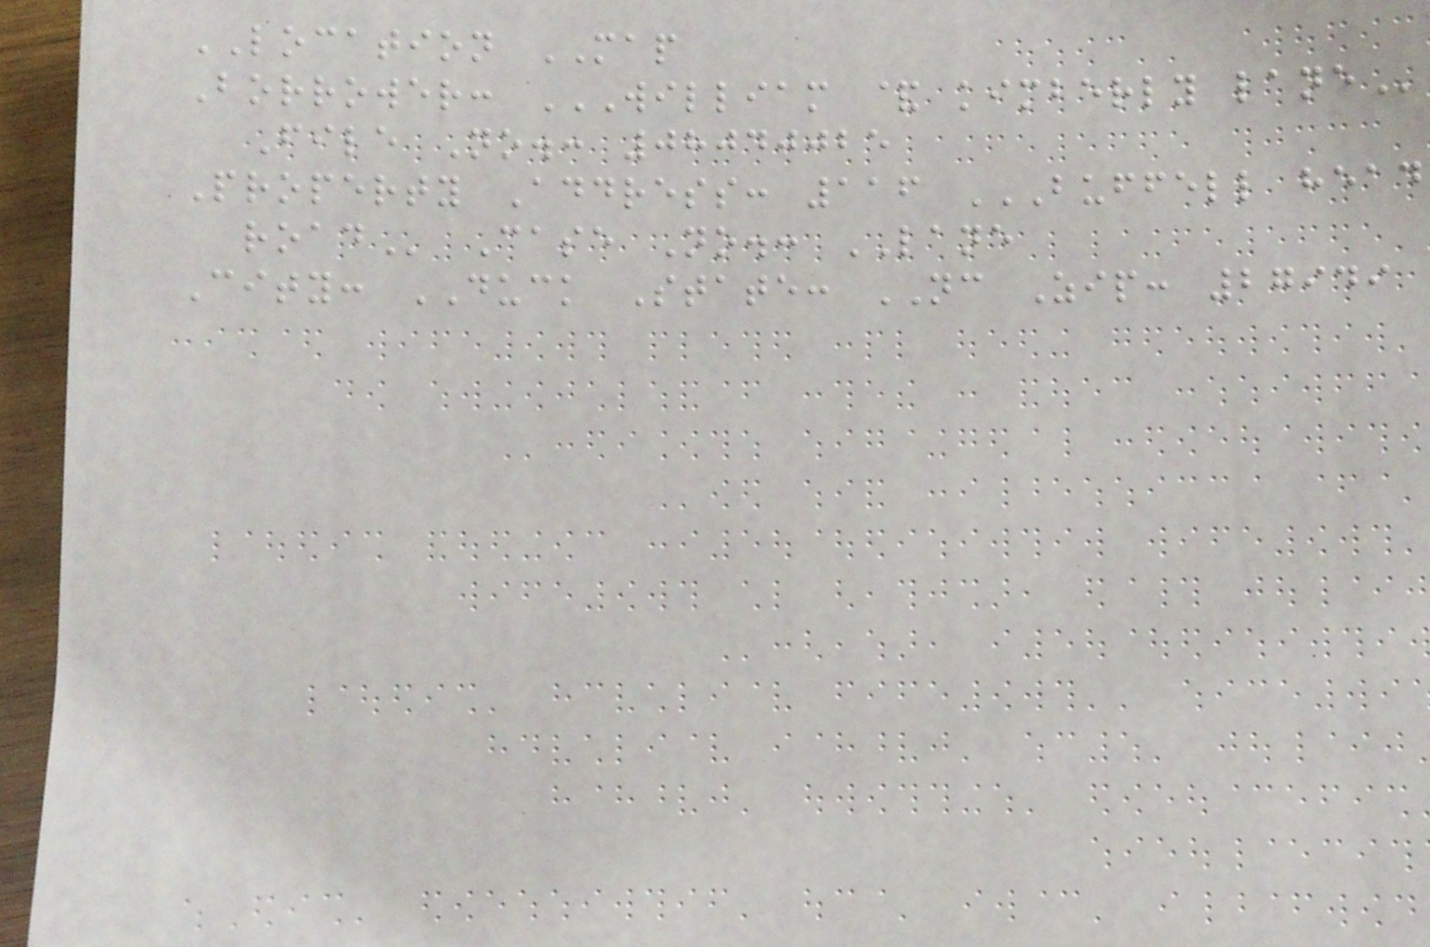LOCATION MAP
Borrower: WILLIAM & KIMBERLY LANE
File No.: 08040025
Property Address: 116 BUFFELL HEAD
ROAD Case No.: LANE
City: DUCK State: NC Zip: 27949
